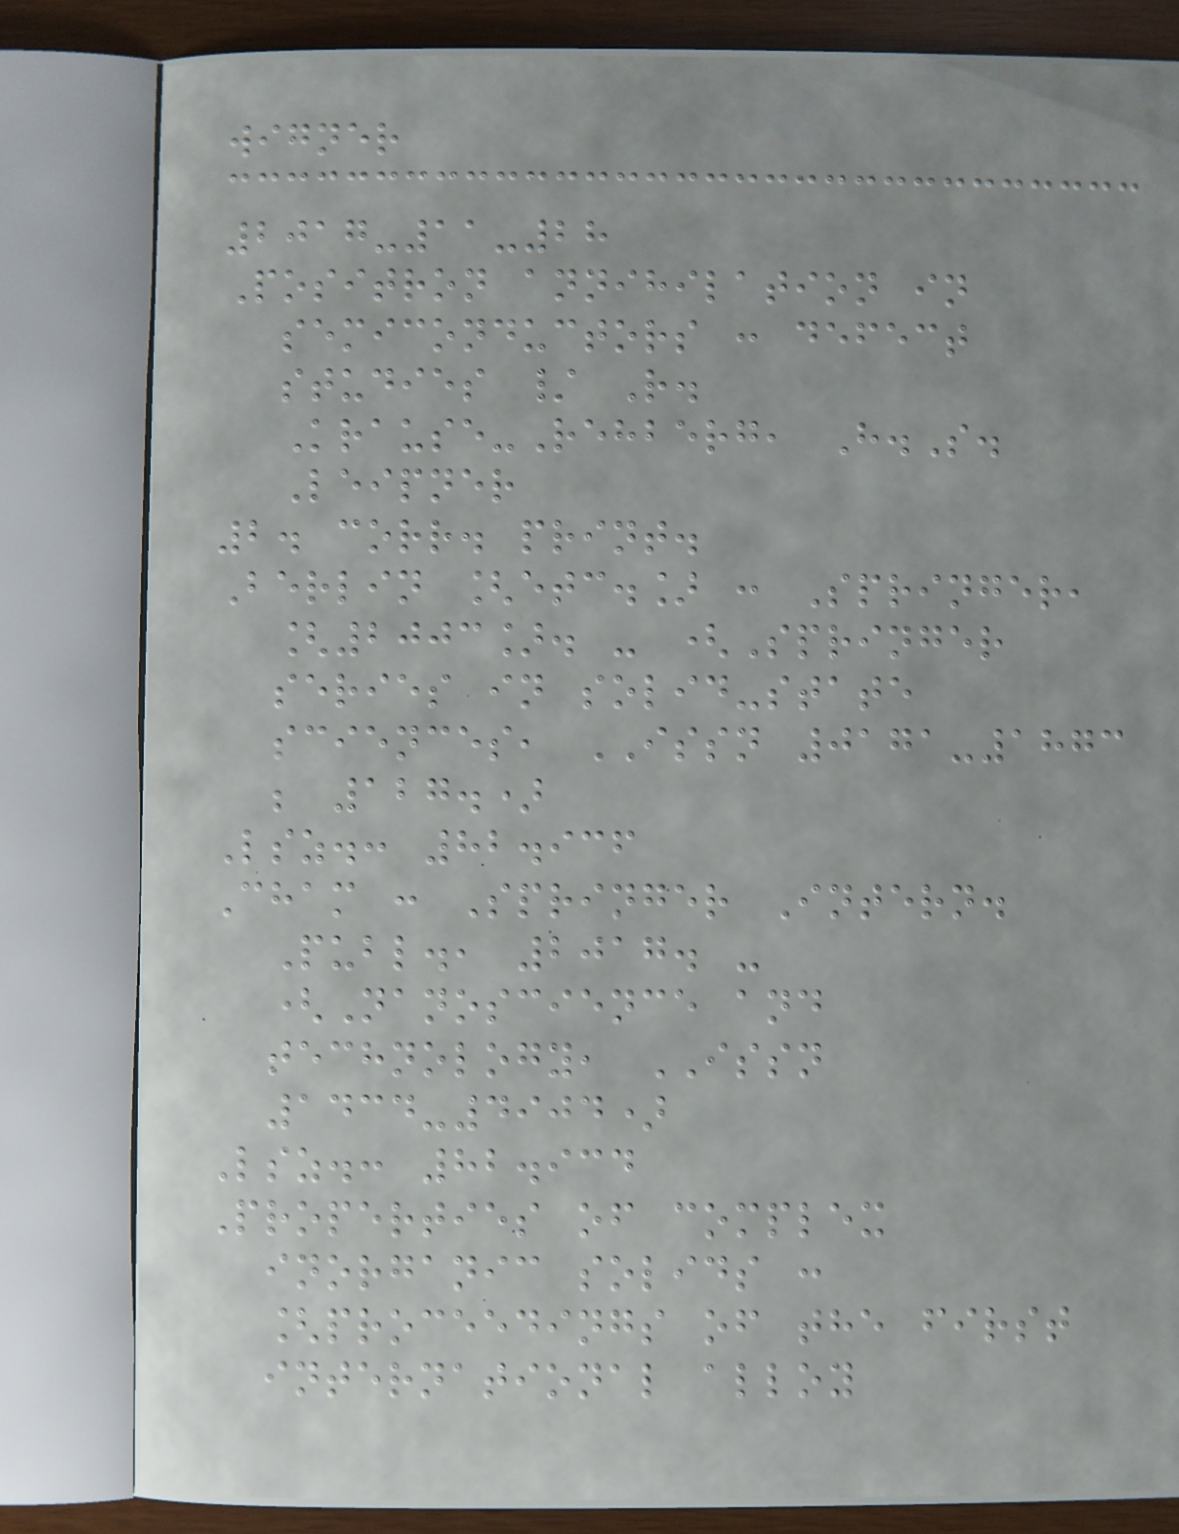wigner
2017-11-28
Positron annihilation in
semiconductors : defect
studies / R.
Krause-Rehberg, H.S.
Leipner
2. corr. print.
Berlin [etc.] : Springer,
[2003]. - (Springer
series in solid-state
sciences, ISSN 0171-1873
; 127.)
Lsz.: 82.936
Cham : Springer Intern.
Publ., 2017. -
(Nanoscience and
technology, ISSN
1434-4904)
Lsz.: 82.934
Properties of complex
inorganic solids :
[proceedings of the first
international alloy
